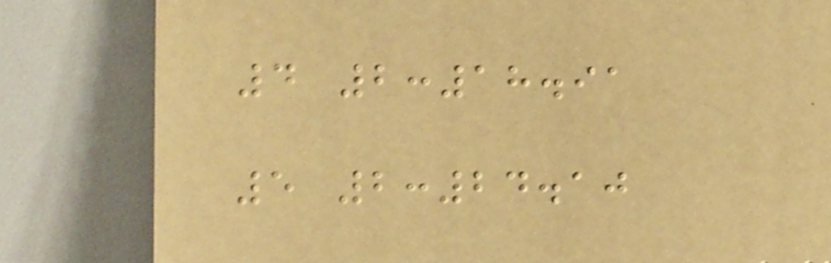4 2:18.91
5 2:24.10
